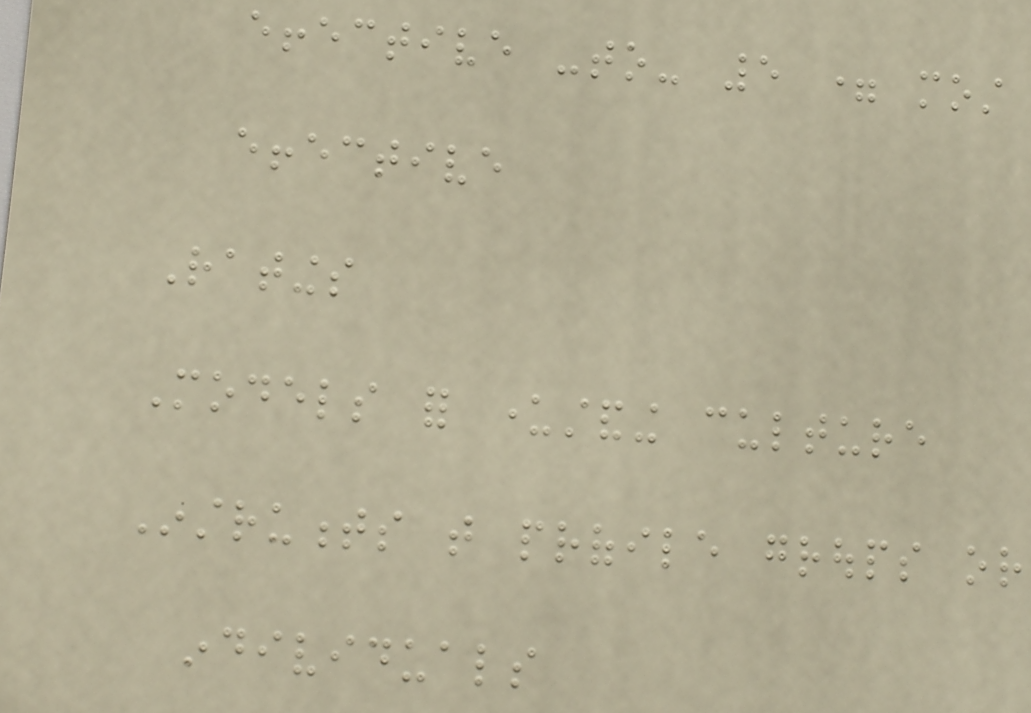effective -to- 5 = most
effective
Ratings
Models for understanding culture
Instruments that profile groups or
individuals
